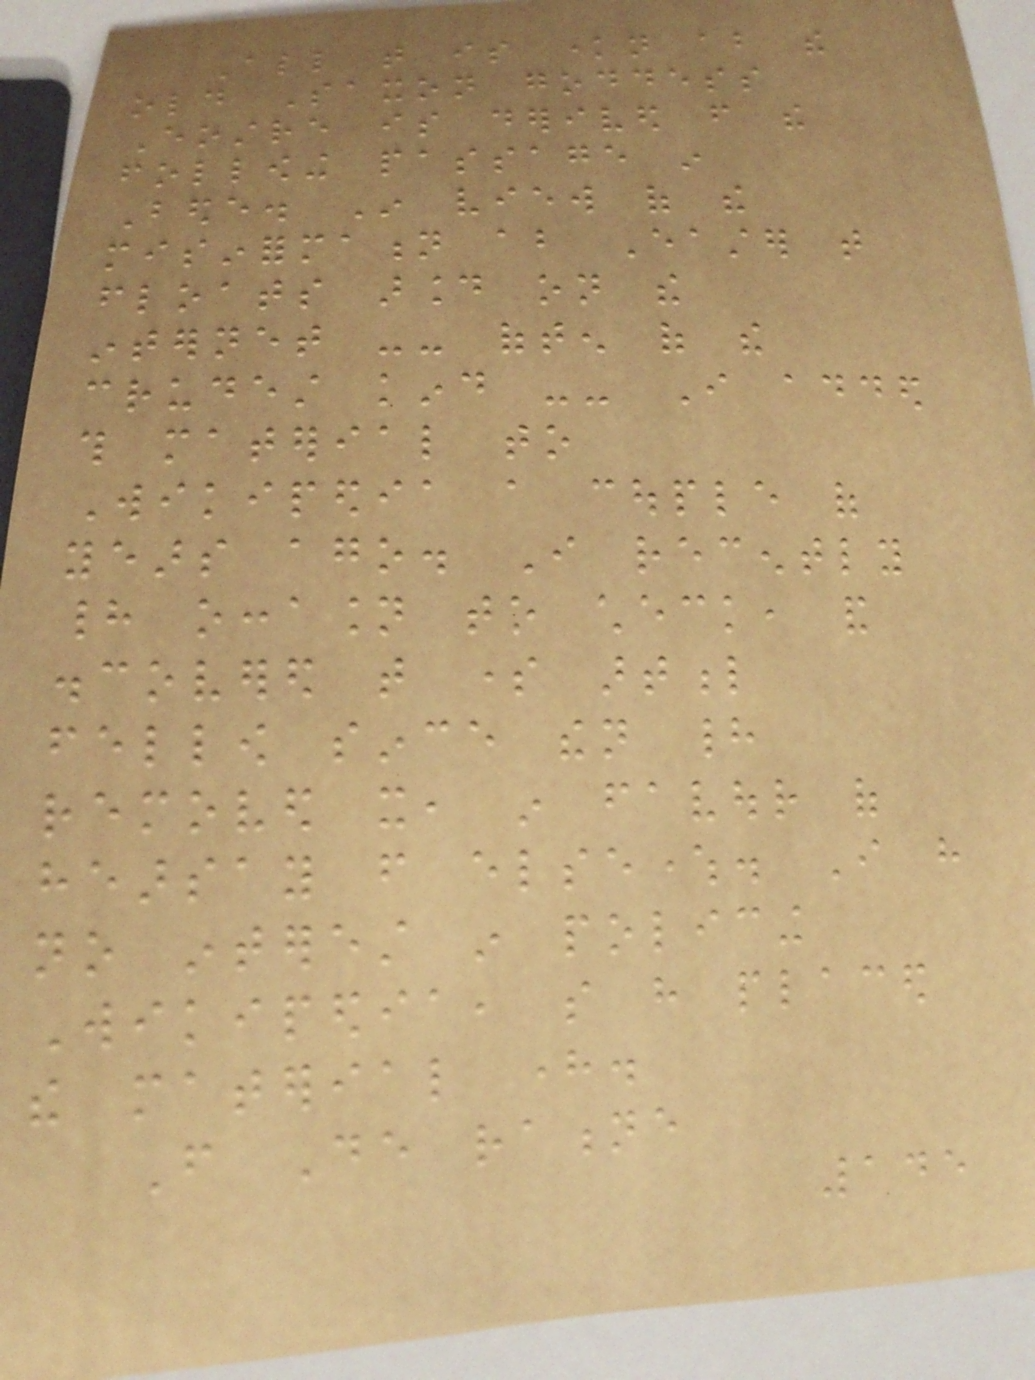All that is known about the
old Saxon goddess
Eostre is derived from the
following passage in
Bede. In view of the
misinformation about Easter that
floats around on the
internet -- often of the
crudest kind -- I added
this material to
Wikipedia a couple of
years ago. I recently
had occasion to check, and
discovered that some artful
fellow since then had
removed it, in favour of
hearsay from elsewhere. I have
no interest in policing
Wikipedia, so have placed
the material here.
From De ratione
145
